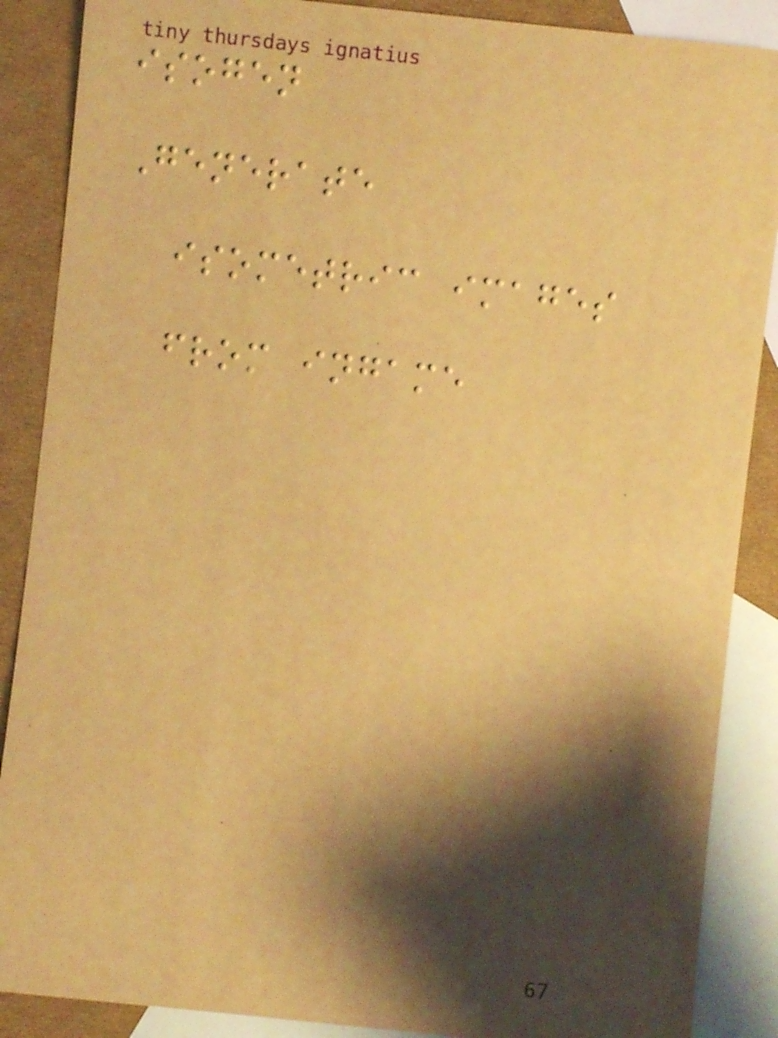isogen
Generate
isometric images
from ingame
